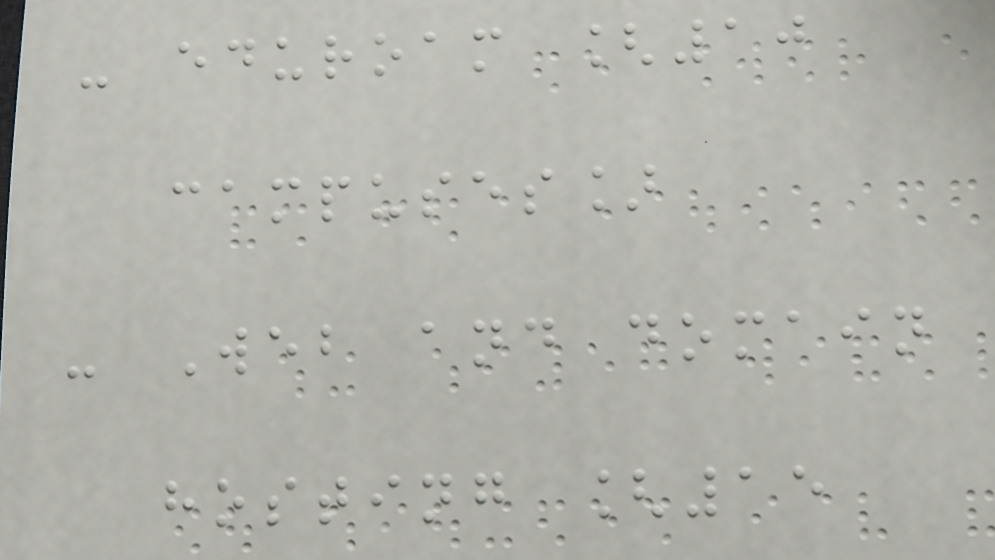- eduroam [10
campuses]
- Web and domain
hosting [15
